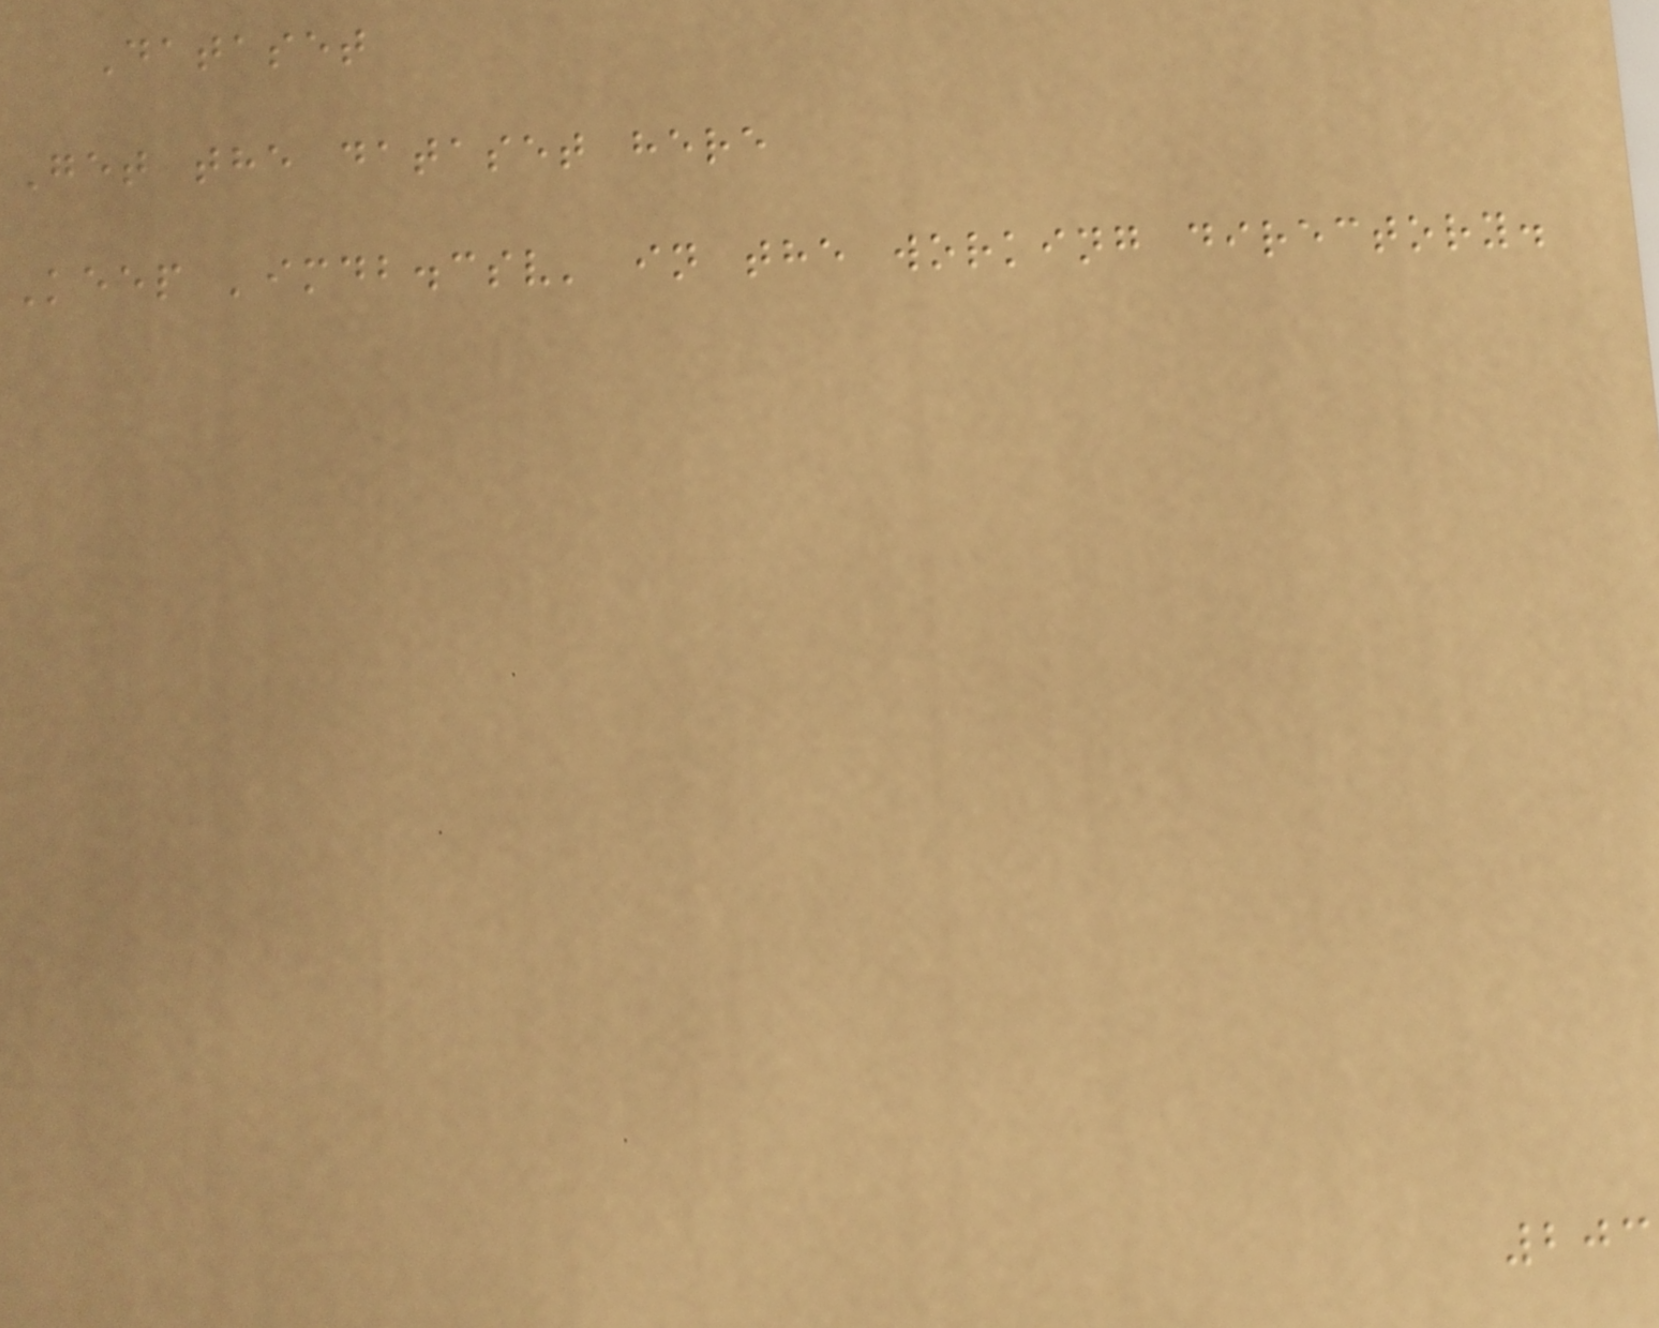Dataset
Get the dataset here
Keep 'imdb.csv' in the working directory.
203
